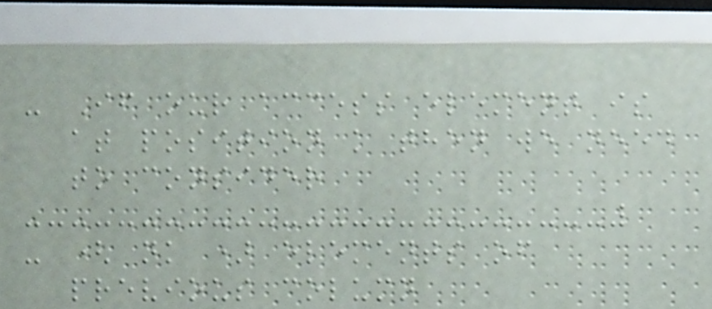- If our access element is
at position k then we need
to consider
- ( nk ) elements of
previous column
